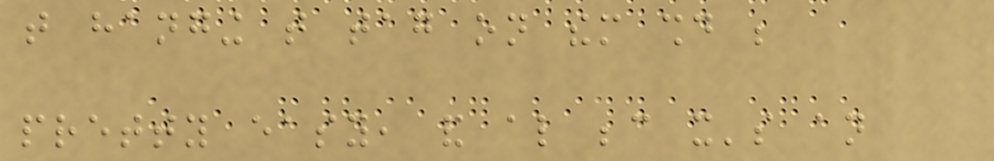that hanging that tag on them should be
pretty easy, and also because it's an
